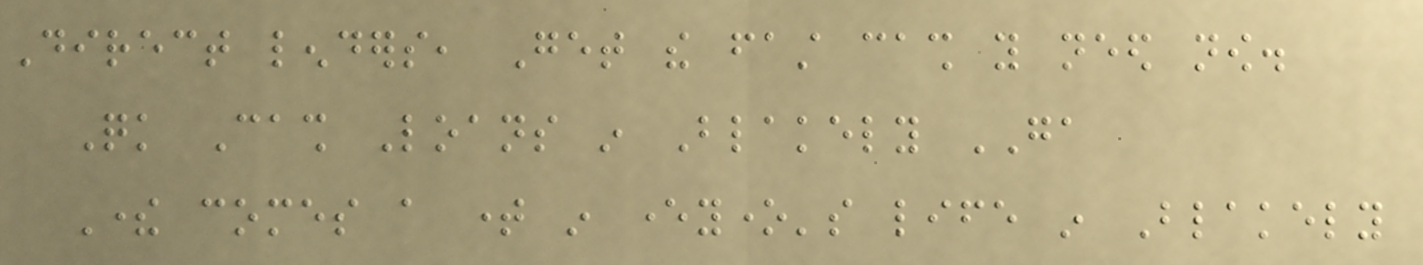Direct lenders, Get the fast cash you need now.
Quick Cash Loans in Blakely GA
There comes a time in everyone's life in Blakely
